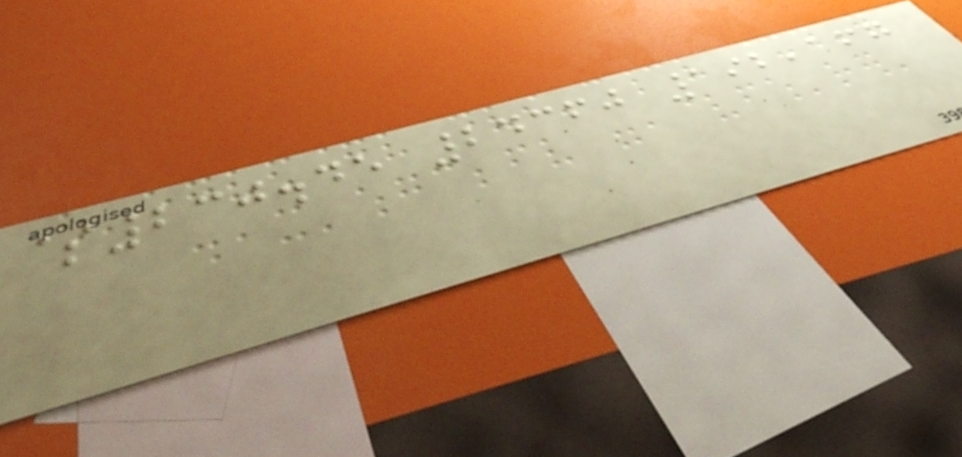$230.45 24360 192,167
